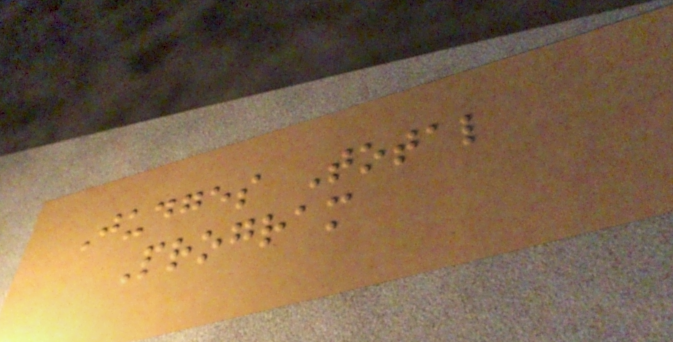Judges Total
Program
